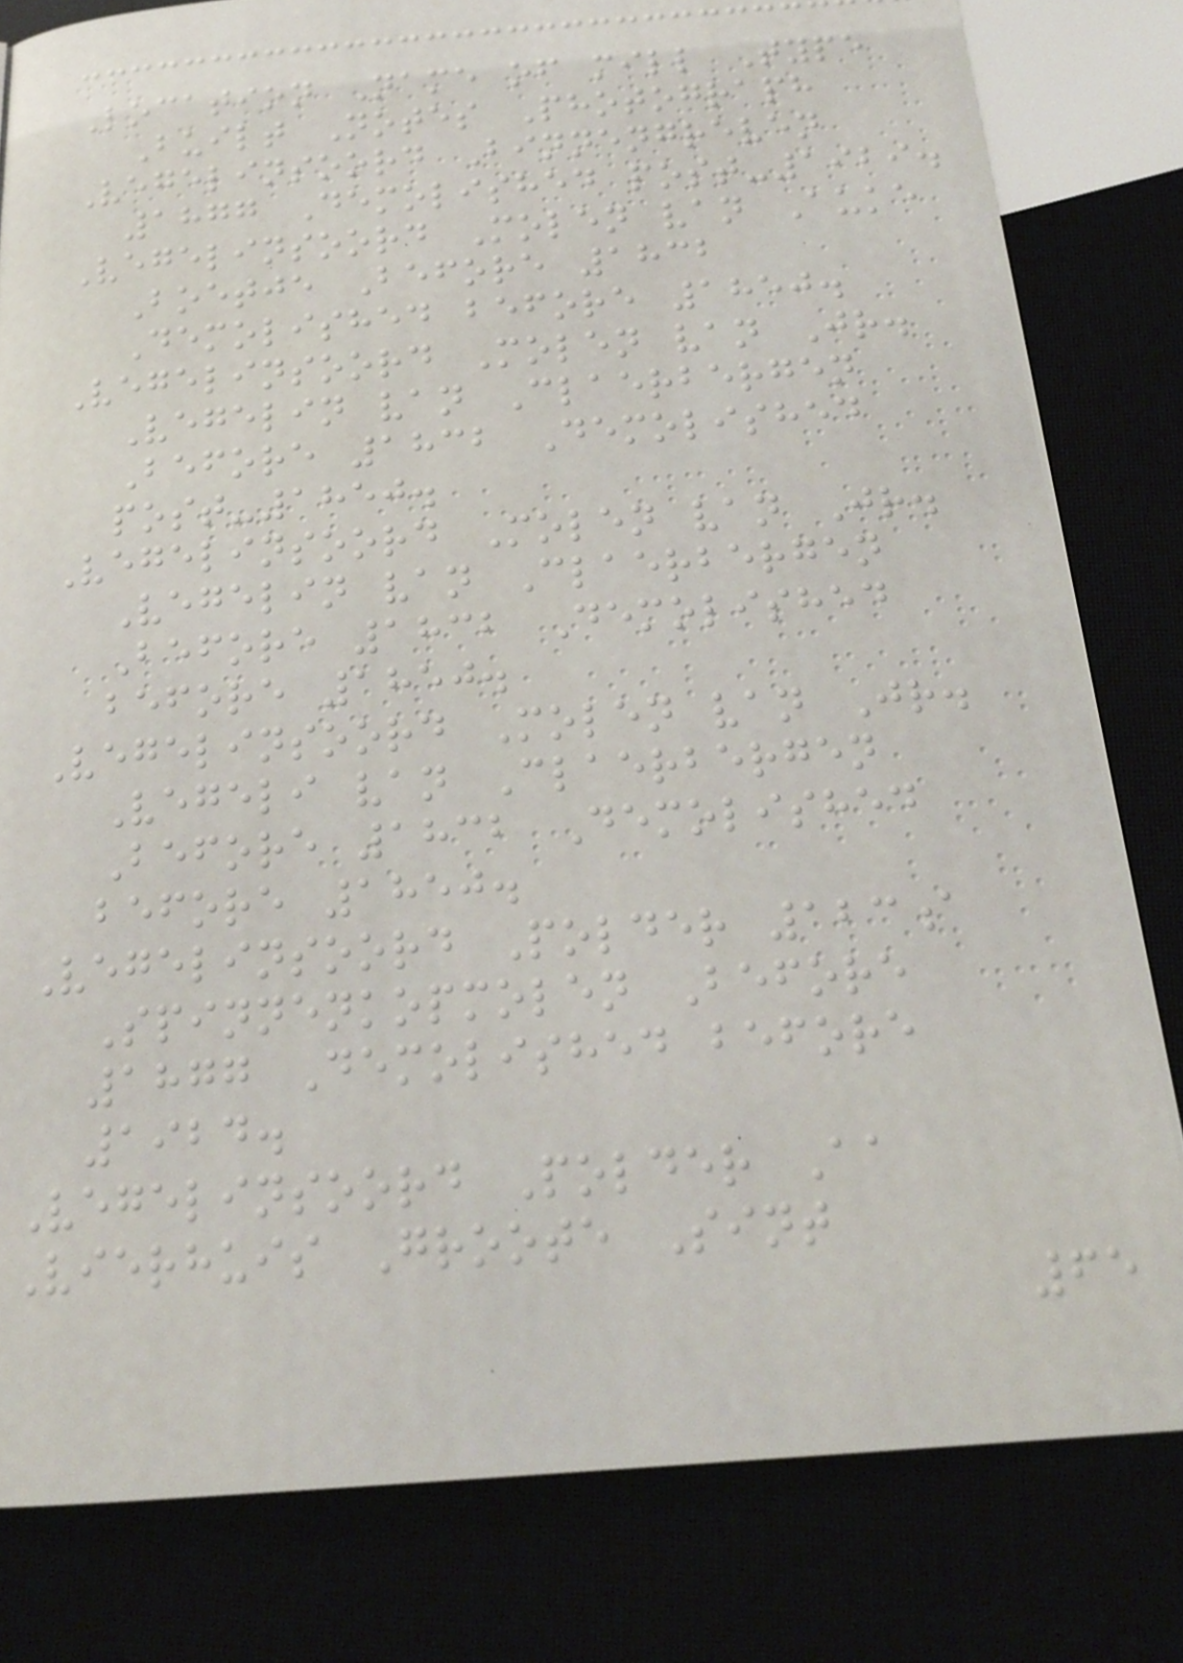Location Name of mill Type
Built Notes Photograph
Vegelinsoord Binnengreven
1877 Demolished post-1929.
Vegelinsoord Molen van Auke
Boetje Before 1832
Demolished before 1850.
Vegelinsoord Molen van Jr.
Vegelin van Claerbergen
Before 1832 Demolished
post-1850.
Vegelinsoord Molen van Jr.
Vegelin van Claerbergen
Before 1832 Demolished
before 1850.
Vegelinsoord Molen van Jr.
Vegeli van Claerbergen
Before 1832 Demolished
before 1850.
Vegelinsoord Polder 123a
Spinnenkopmolen Before
1877 Demolished before
1924.
Vegelinsoord Polder Aa
Vierhuis Groote Sint
65
